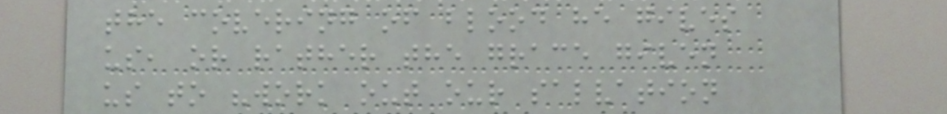the covering of blood he gives
us, or rather the grace given
us to "work out our salvation
